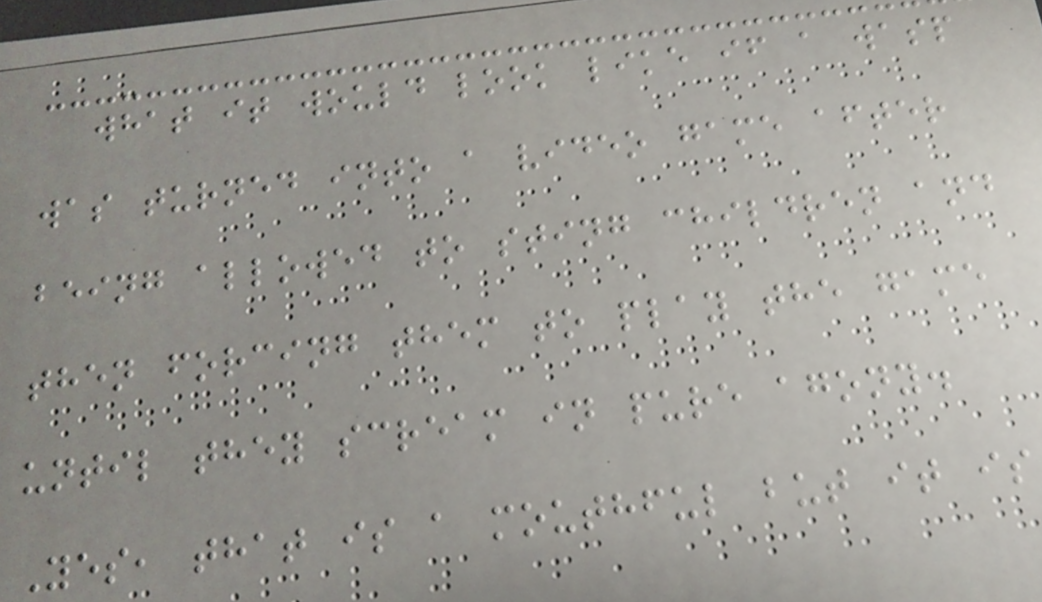what it would look like if a wasp
was turned into a video game after
being allowed to sting children and
then forcing them to play the game
until they scream in pure agony.
Yes, that is a mouthful but it is
